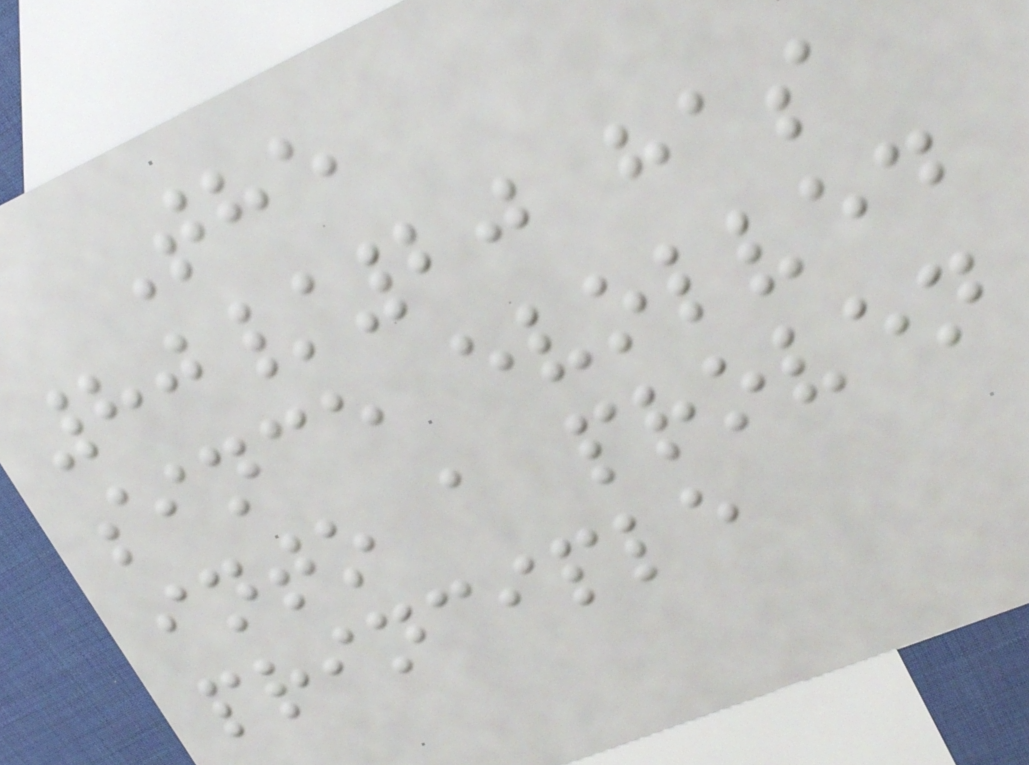The
80/20 has
since evolved
into a proven
principle
